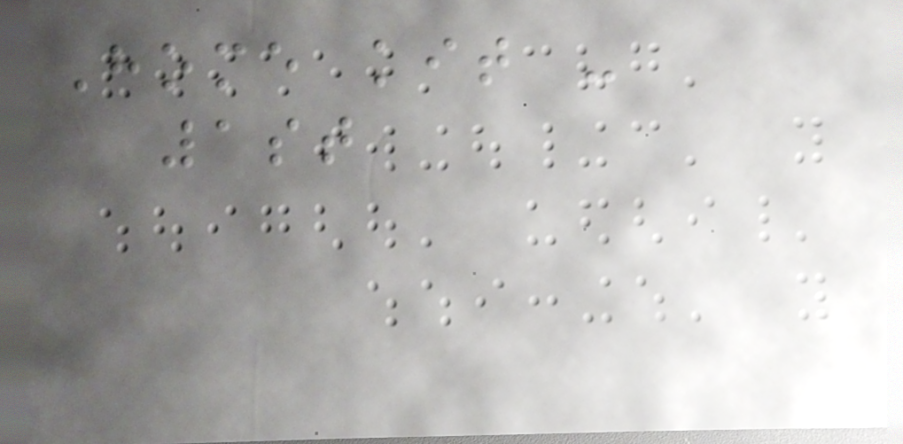Home kit -
1st
